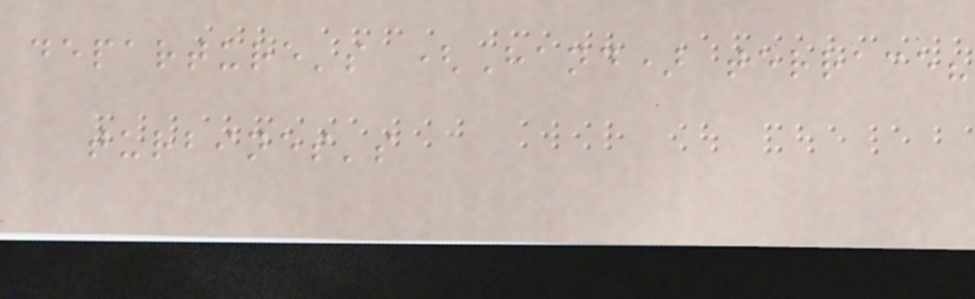departure's (Hand) terrace?
turbines's
